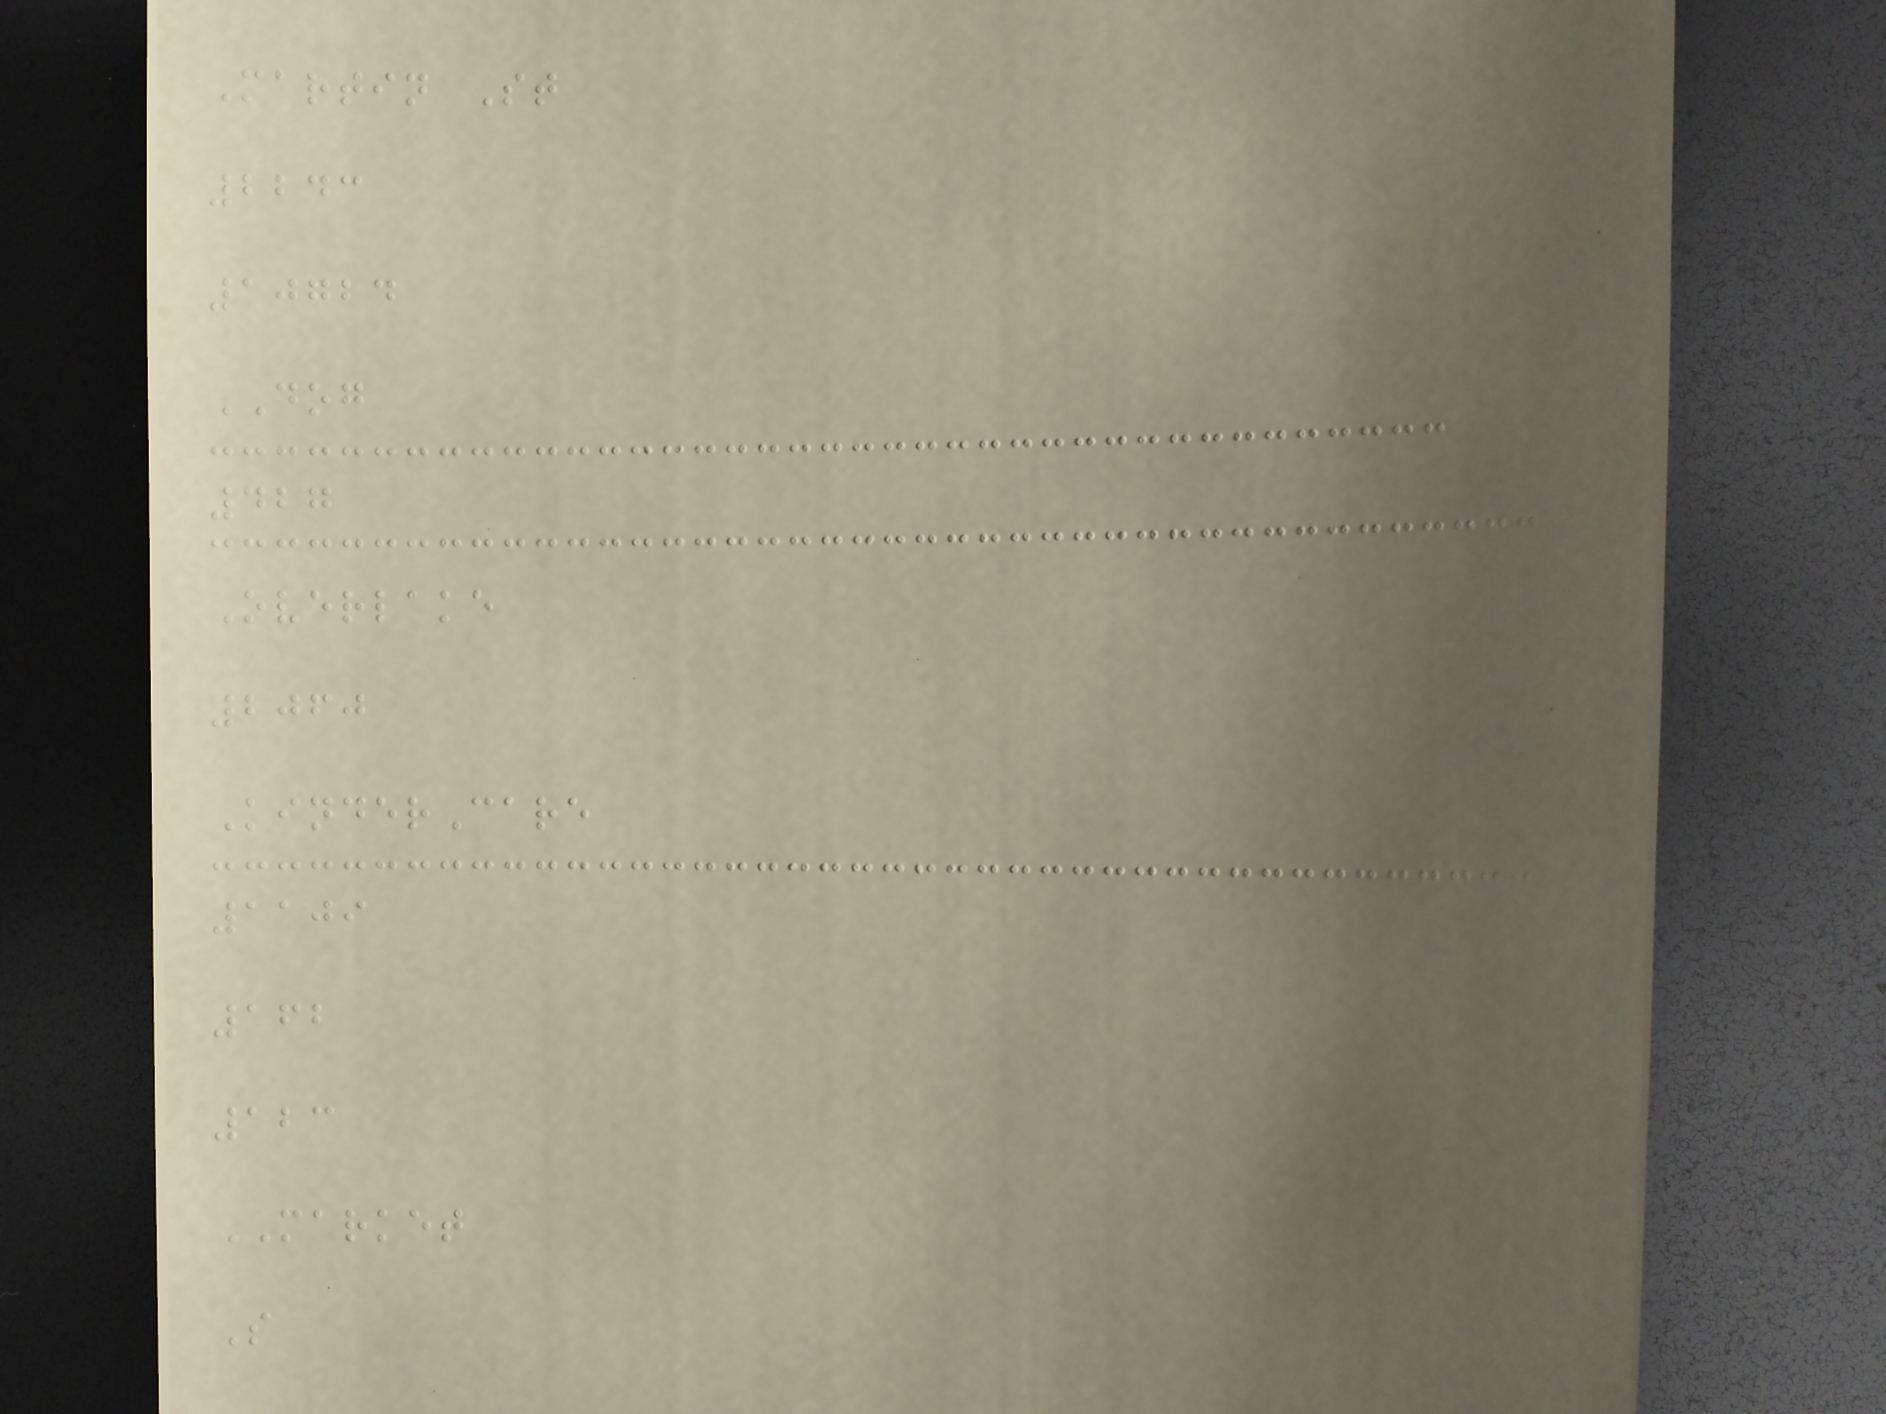Martin St
2243
10724
DOG
427
Overlake
2060
KinderCare
1109
162
123
MARKET
S
